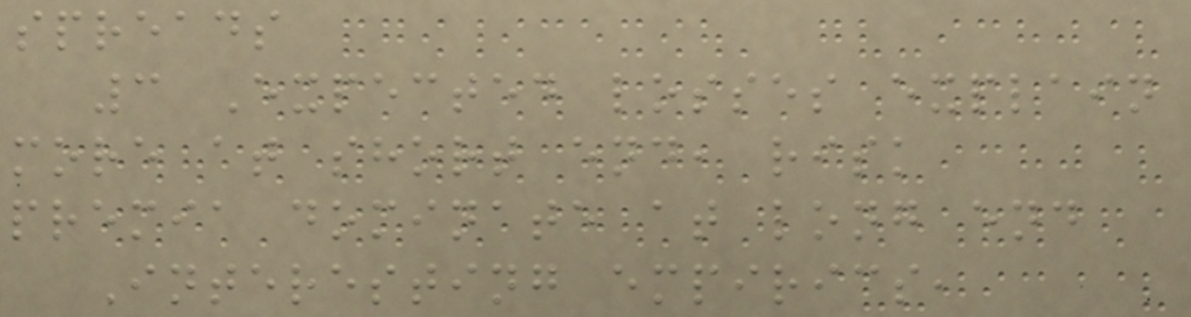spreads
3 Expected losses explain
more at short end, risk
premia dominate at long end
Interesting empirics,
